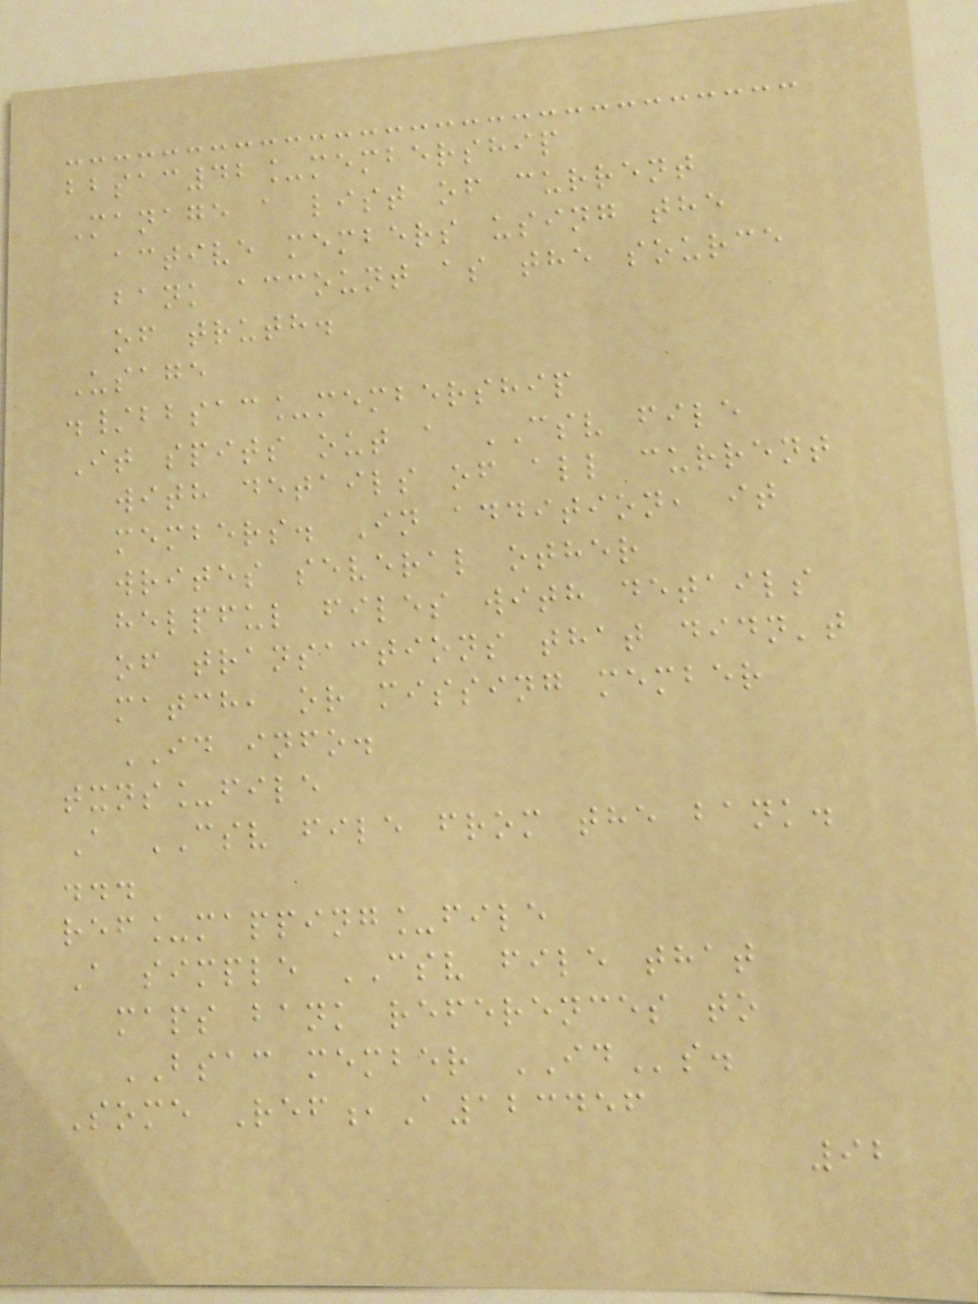bbsac42_membership
Manage a list of current
active members using the
bank account as the source
of truth.
Usage
./bbsac_membership
It spits out a CSV file
with details of all current
members. In addition, it
writes several other
helpful files with details
of transactions that didn't
match, or missing member
ID info.
txns_file
A CSV file from the bank.
...
ref_mapping_file
A simple CSV file that
maps bank references to
BSAC member IDs.
Some Ref,A123456
92
